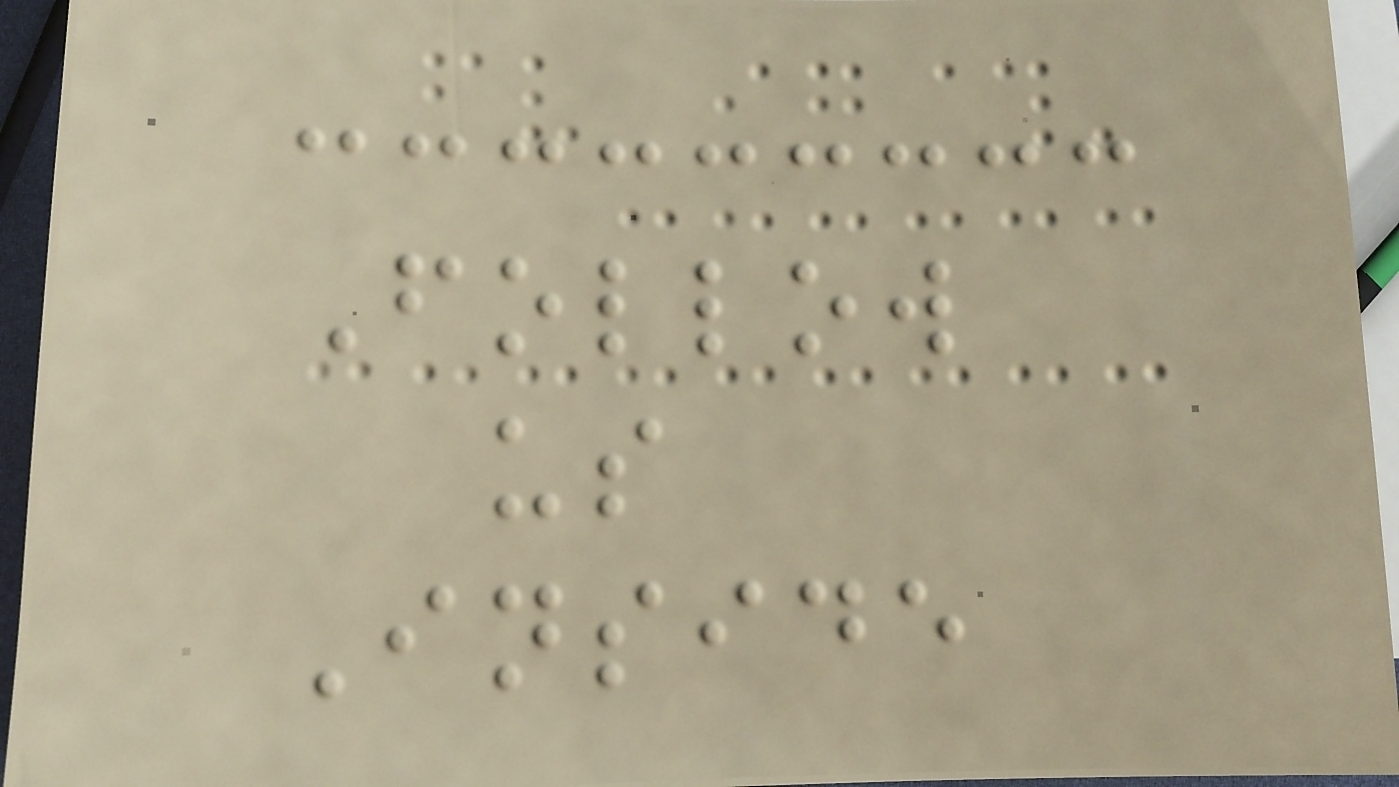Follow
us
Inside
